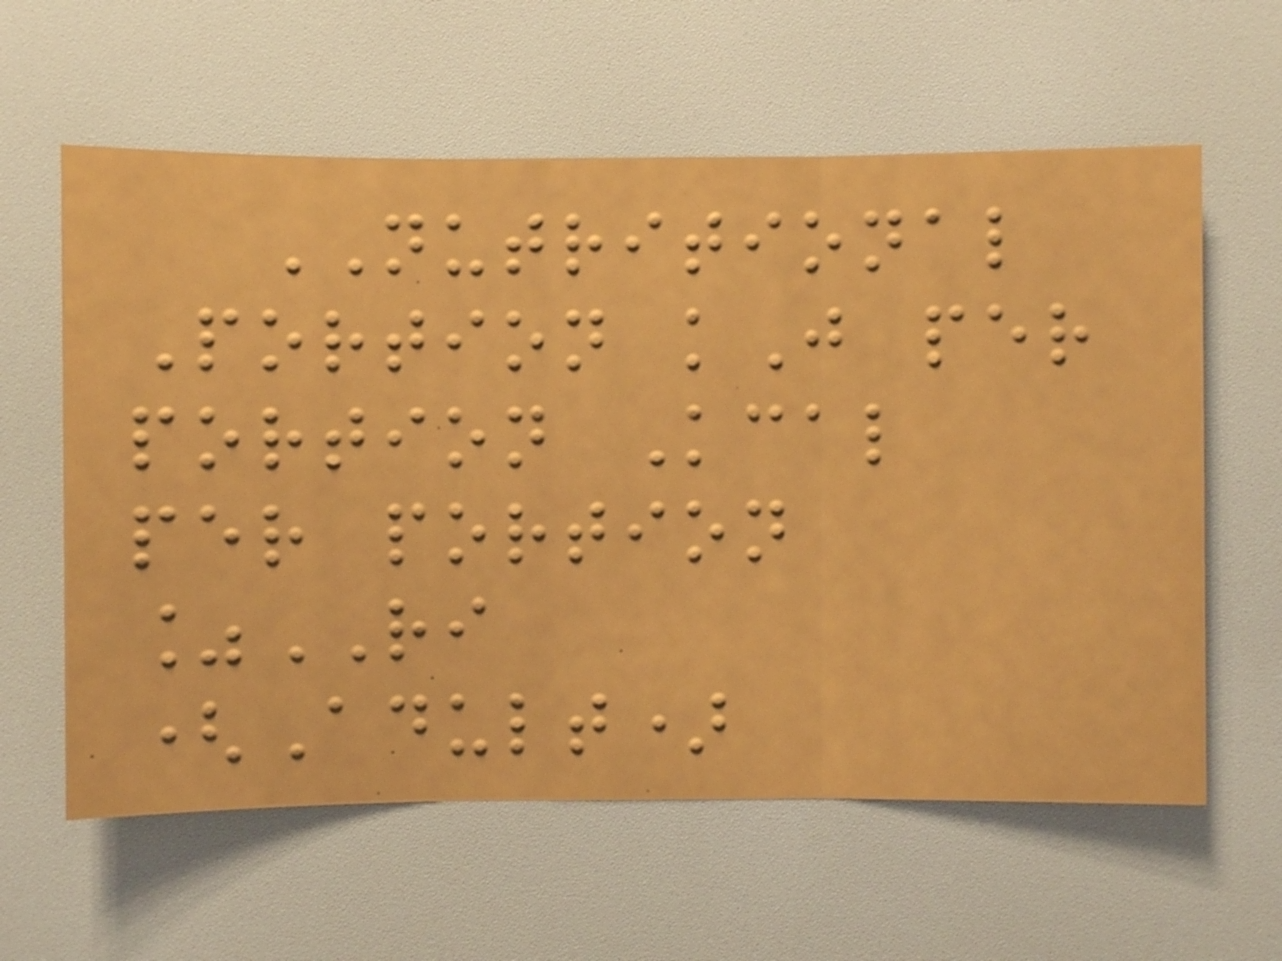NUTRITIONAL
Portion kJ per
portion Kcal
per portion
%RI
(Adult)
